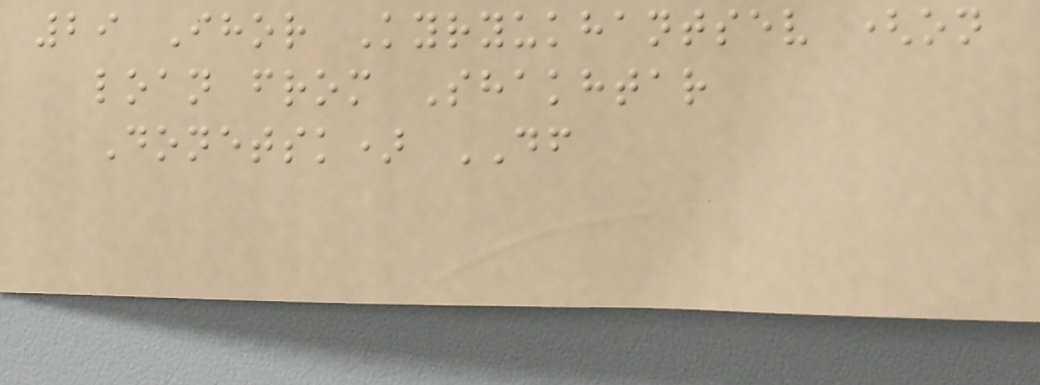29 Ihor Kyryukhantsev (on
loan from Shakhtar
Donetsk) DF
